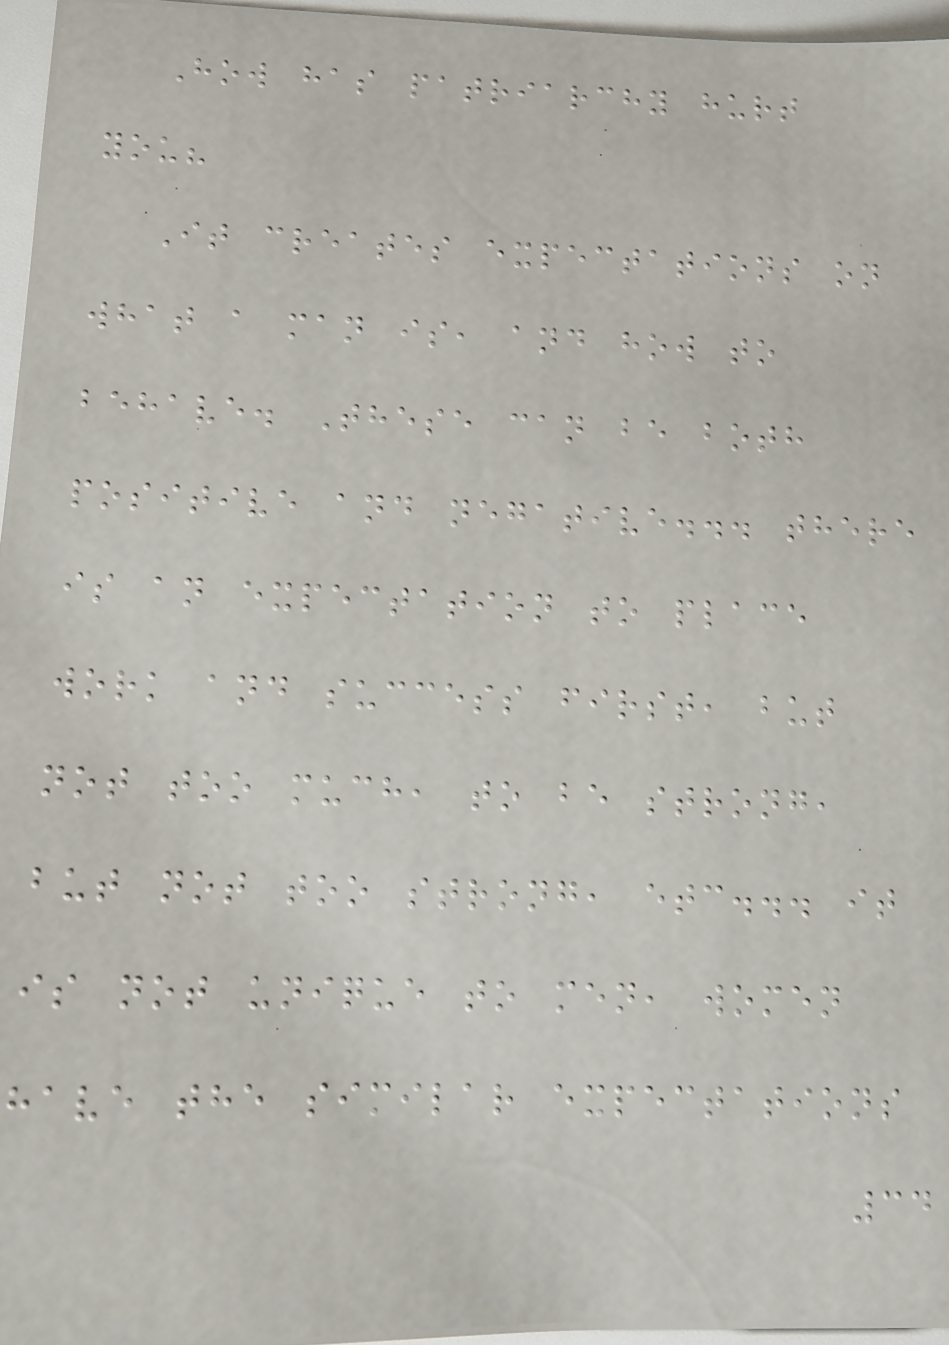How has patriarchy hurt
you?
It creates expectations on
what a man is, and how to
behave. These can be both
positive and negative... there
is an expectation to place
work and success first, but
not too much, to be strong,
but not too strong, etc... it
is not unique to men, women
have the similar expectations
34
